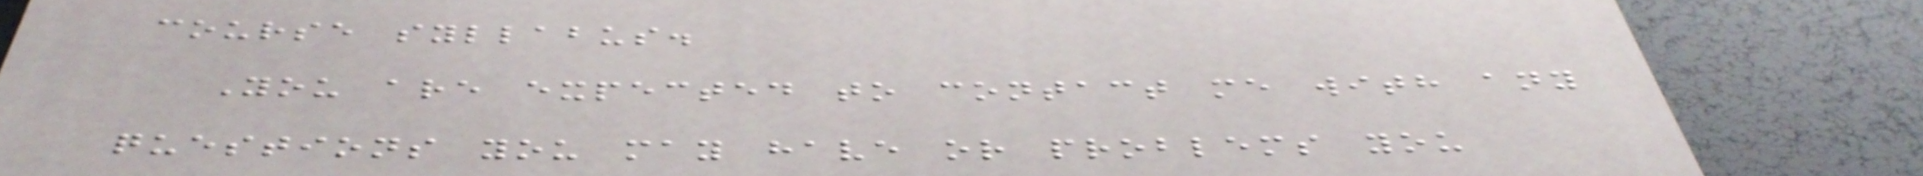course syllabus.
You are expected to contact me with any
questions you may have or problems you
